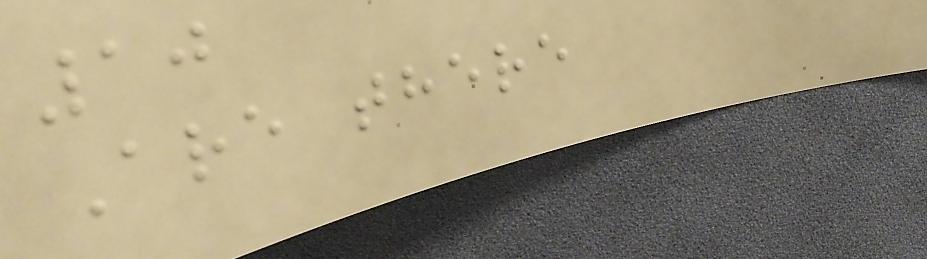10
Are there
